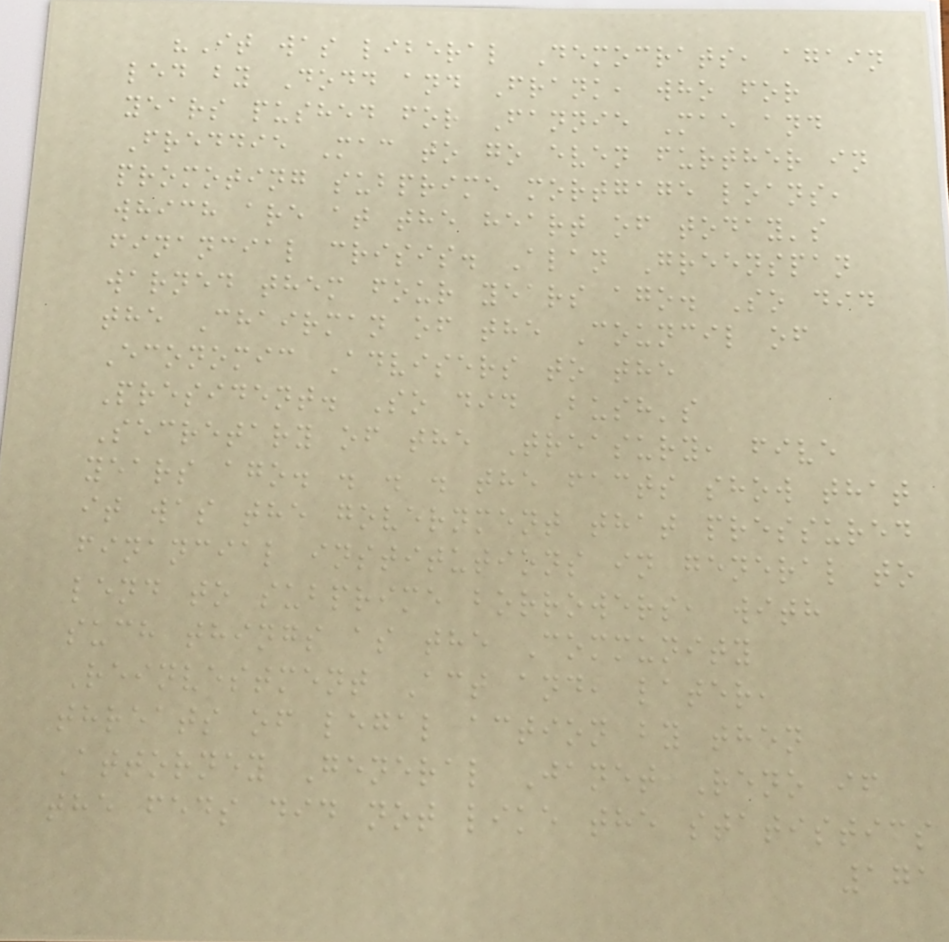"It was liberal Democrats, again
led by Dodd and Frank, who for
years pushed for Fannie Mae and
Freddie Mac to go even further in
promoting subprime mortgage loans,
which are at the heart of today's
financial crisis. Alan Greenspan
warned them four years ago. So did
the Chairman of the Council of
Economic Advisers to the
President. So did Bush's
Secretary of the Treasury, five
years ago. . . . the facts show that
it was the government that pressured
financial institutions in general to
lend to subprime borrowers, with
such things as the Community
Reinvestment Act and, later,
threats of legal action by then
Attorney General Janet Reno if
the feds did not like the statistics
171
